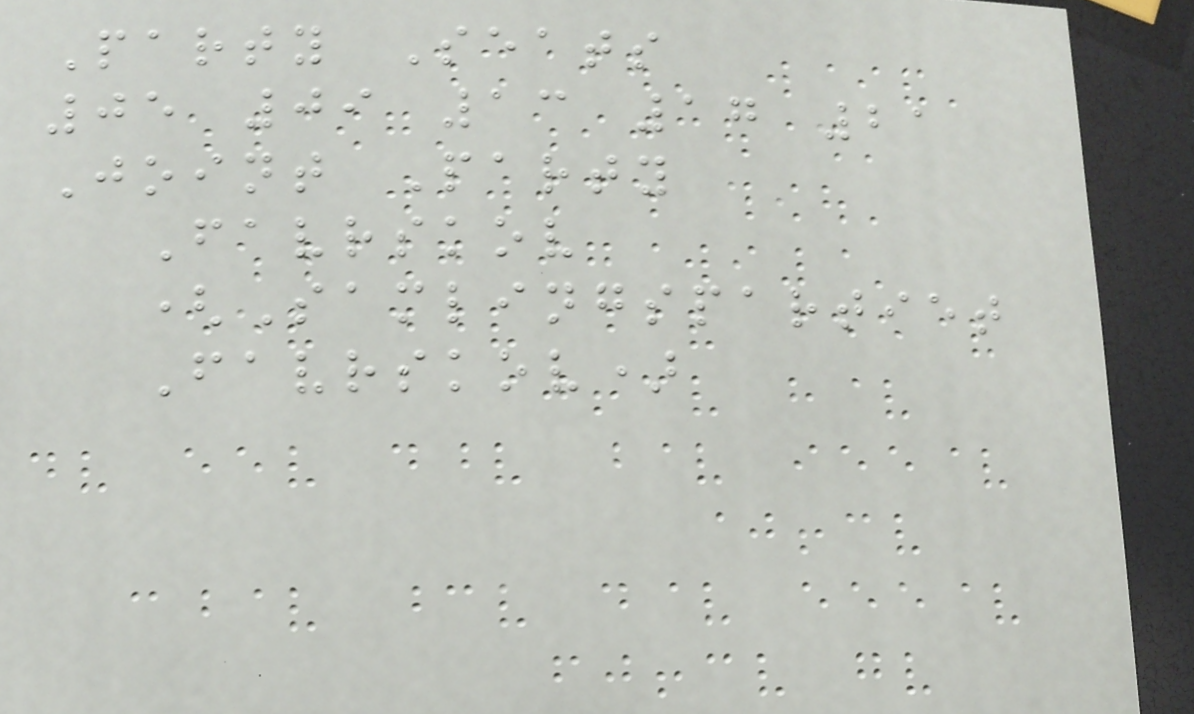Party Seats
05 09 13 17 21
Joint Party
Favrskov
(Samlingspartiet
Favrskov)
